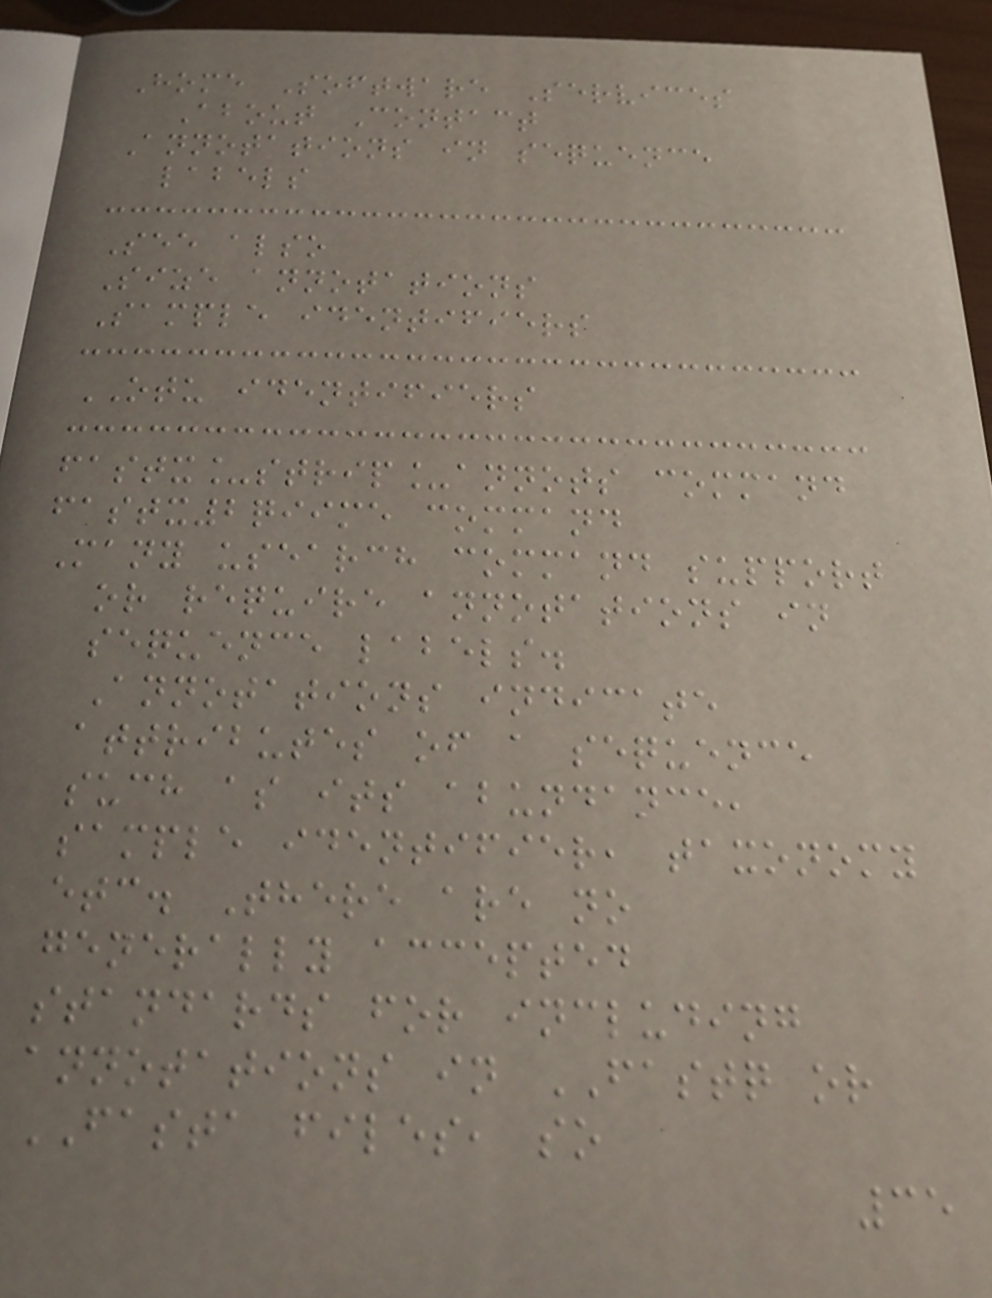Home Software Services
About Contact
Annotations in sequence
labels
See also
Size annotations
Sample identifiers
OTU identifiers
fastx_strip_annots command
fastx2qiime command
Many usearch command support
or require annotations in
sequence labels.
Annotations indicate
attributes of a sequence
such as its abundance,
sample identifier, taxonomy
etc. There are no
generally accepted
standards for including
annotations in FASTQ or
FASTA files, so
35
